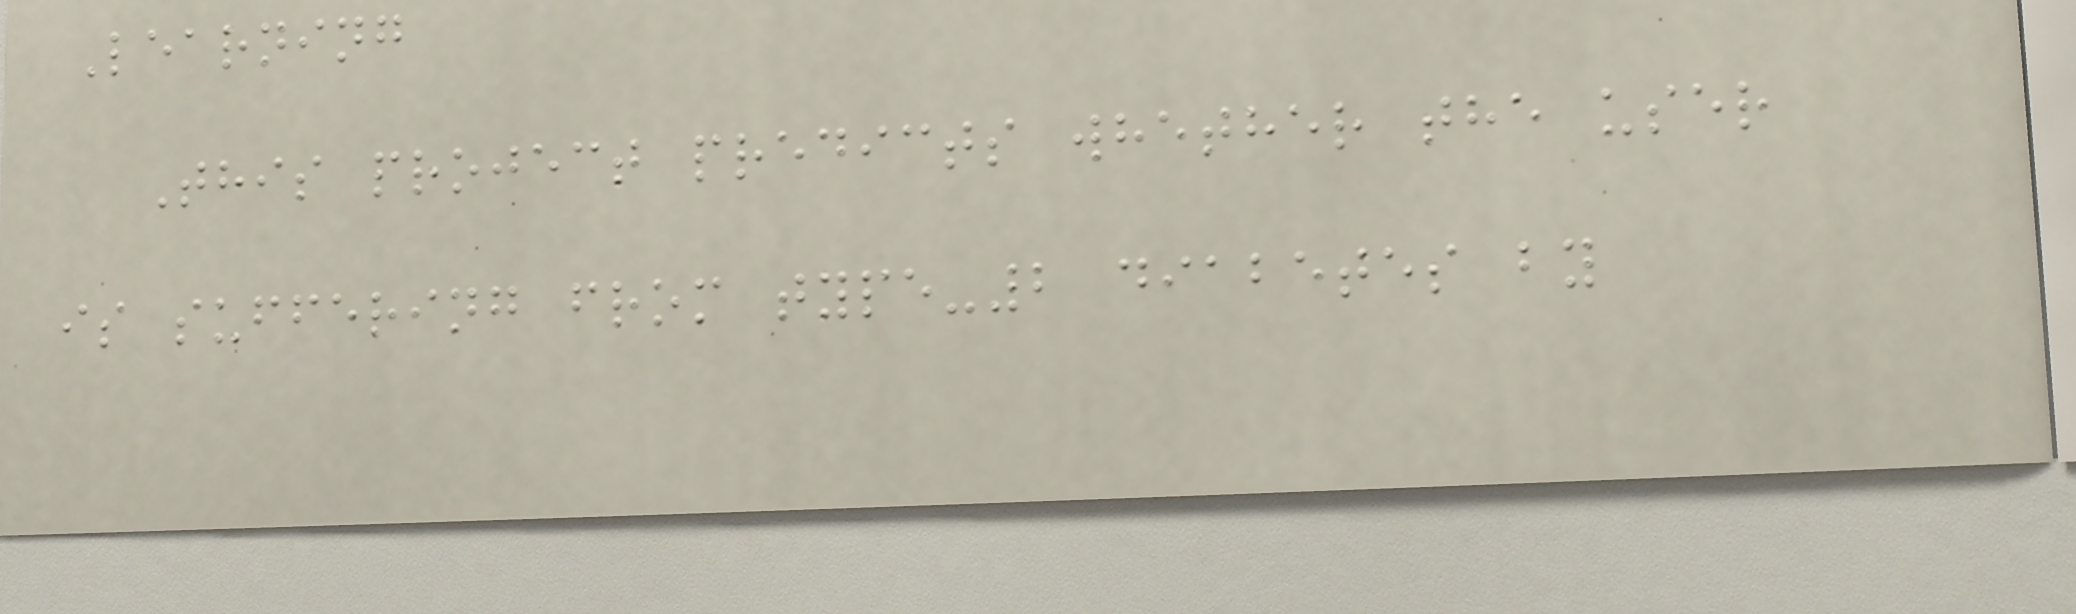Learning
This project predicts whether the user
is suffering from type-2 diabetes by
